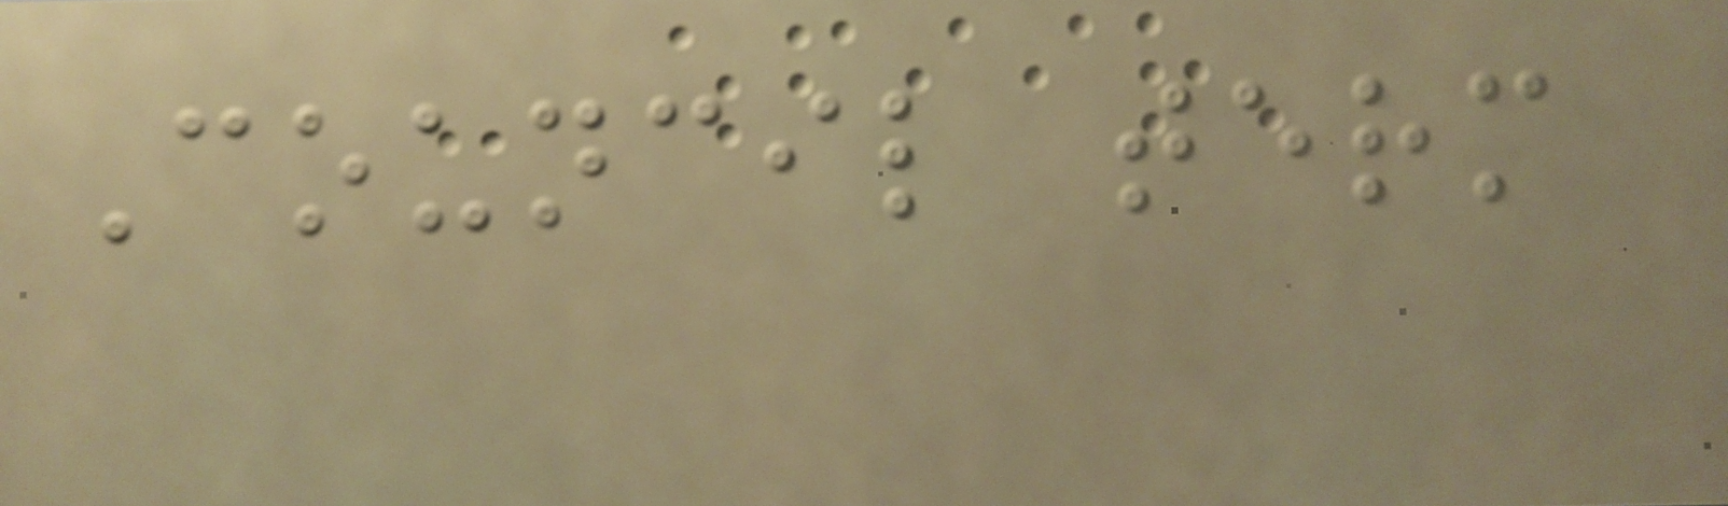Council term
